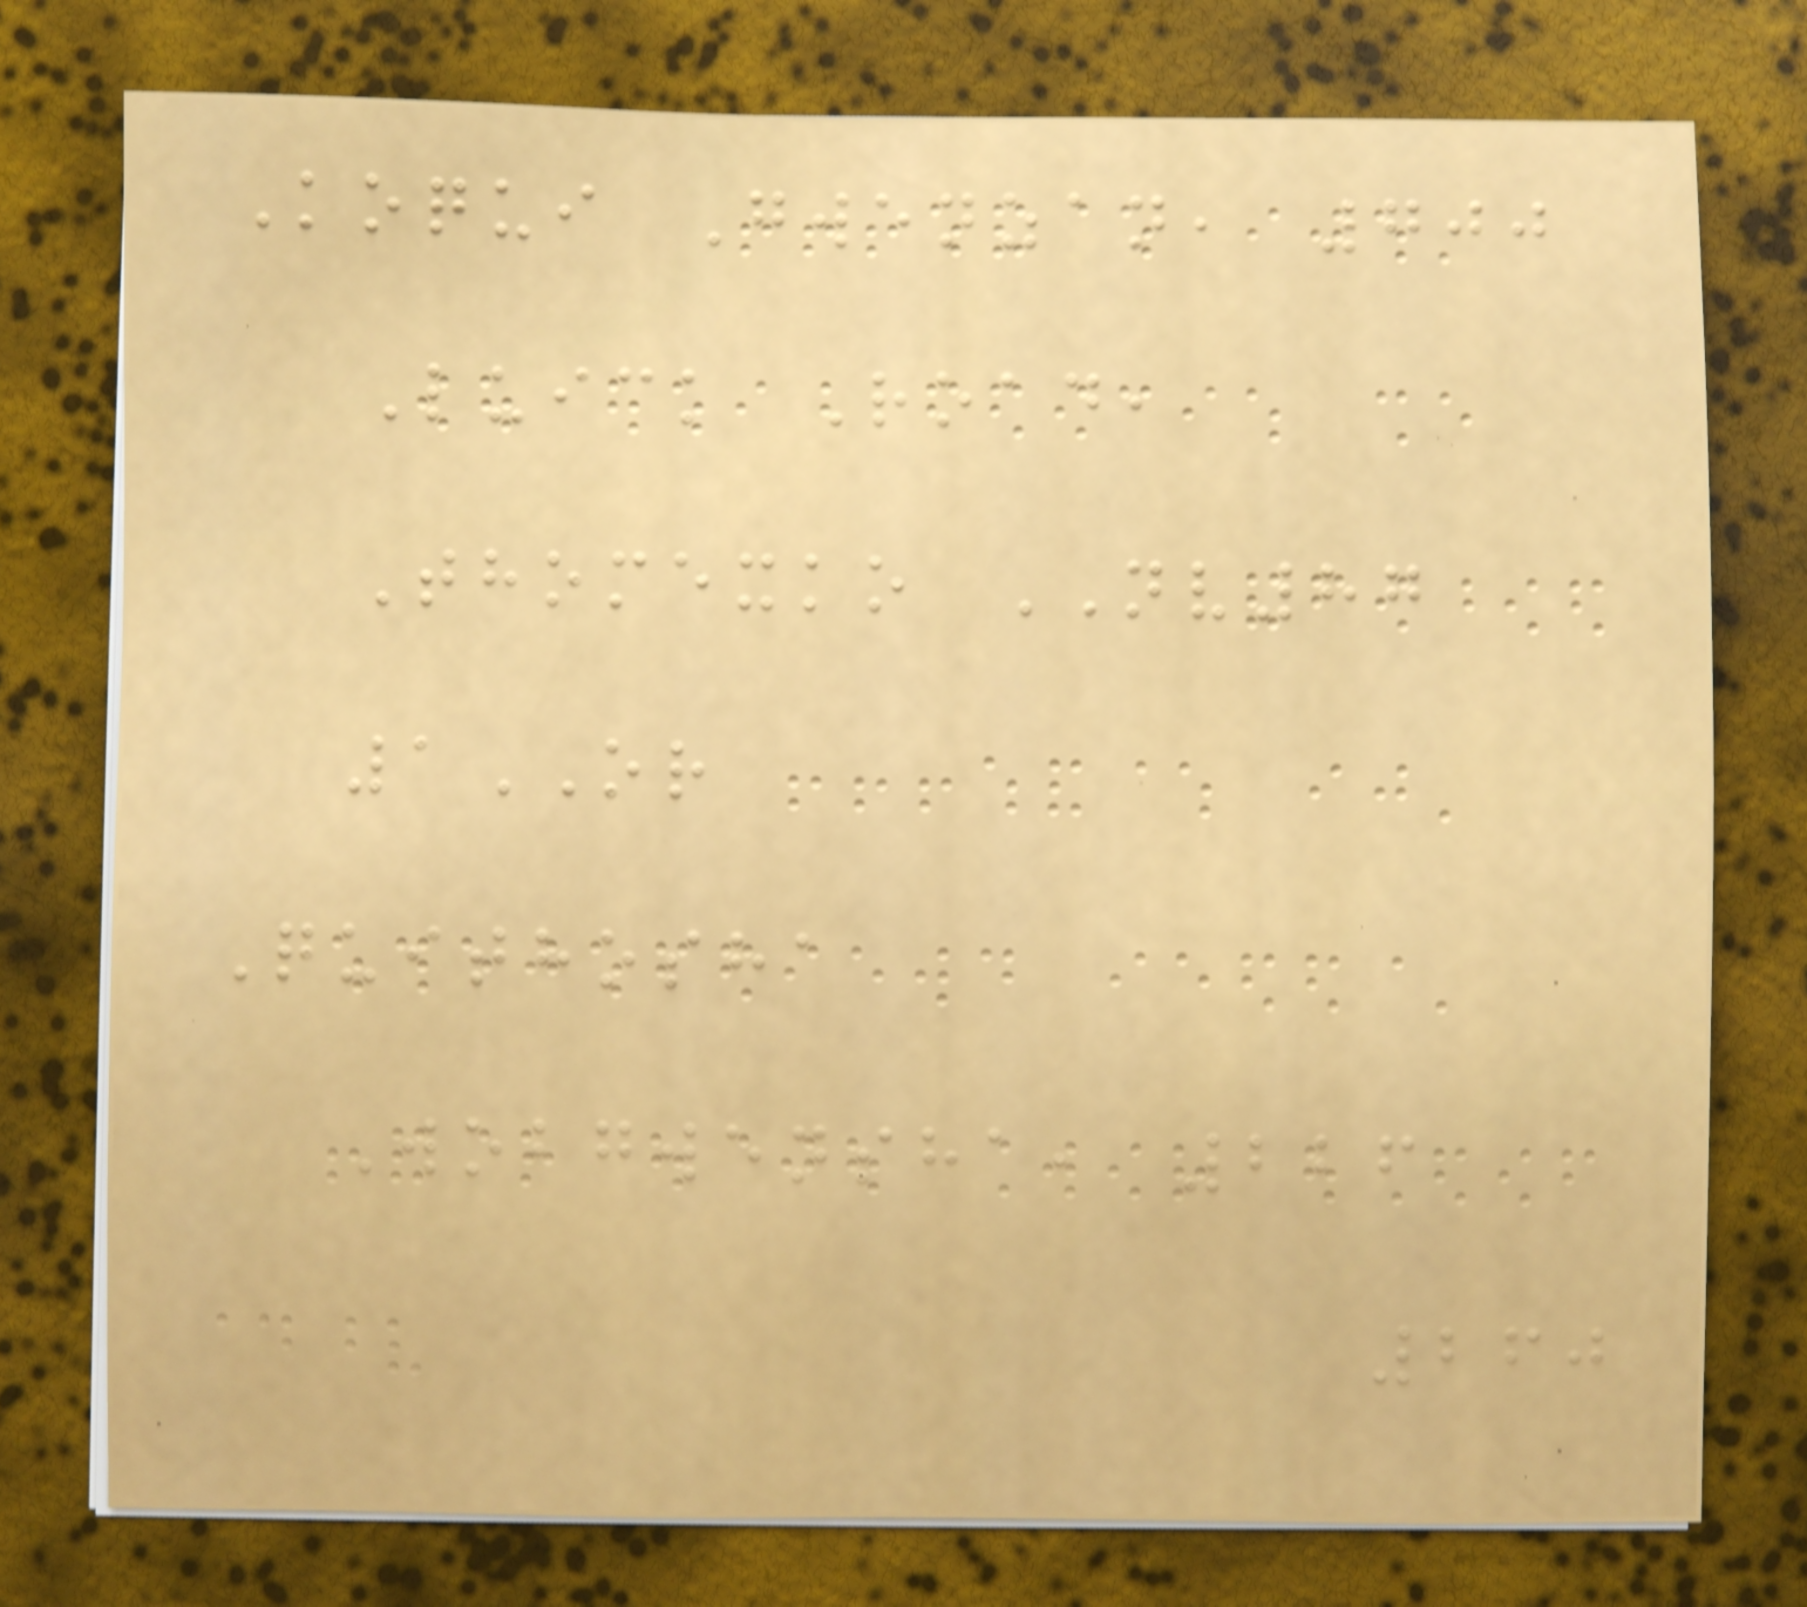Koqui Gwenzan, 700
Luick Road,
Thomexko NV87
1OR
Quithosha
Wobgwensha, 226
260
